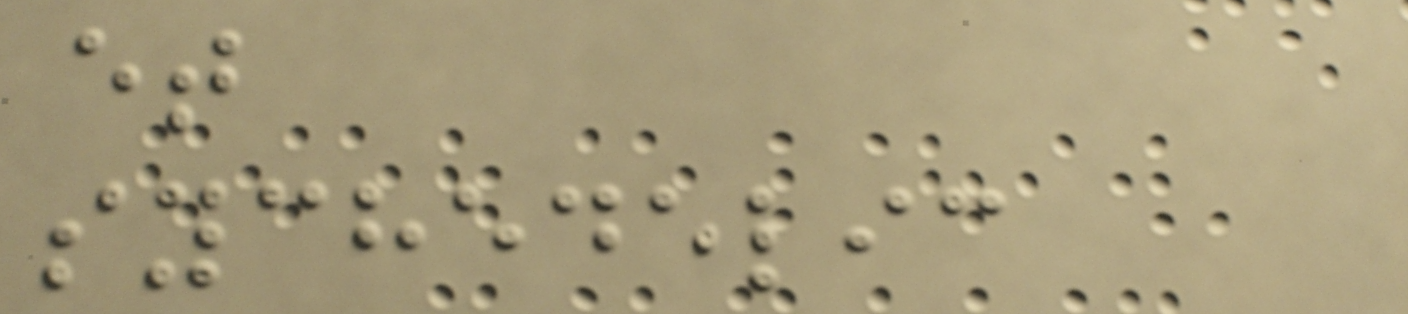et
sychedelic
